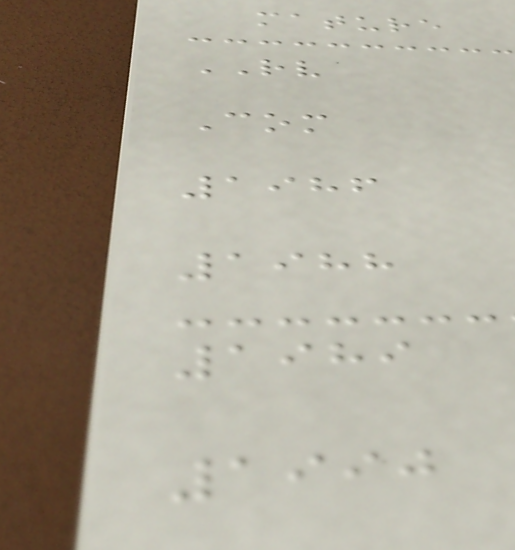mature
RV
Com
1986
1988
1989
1990
